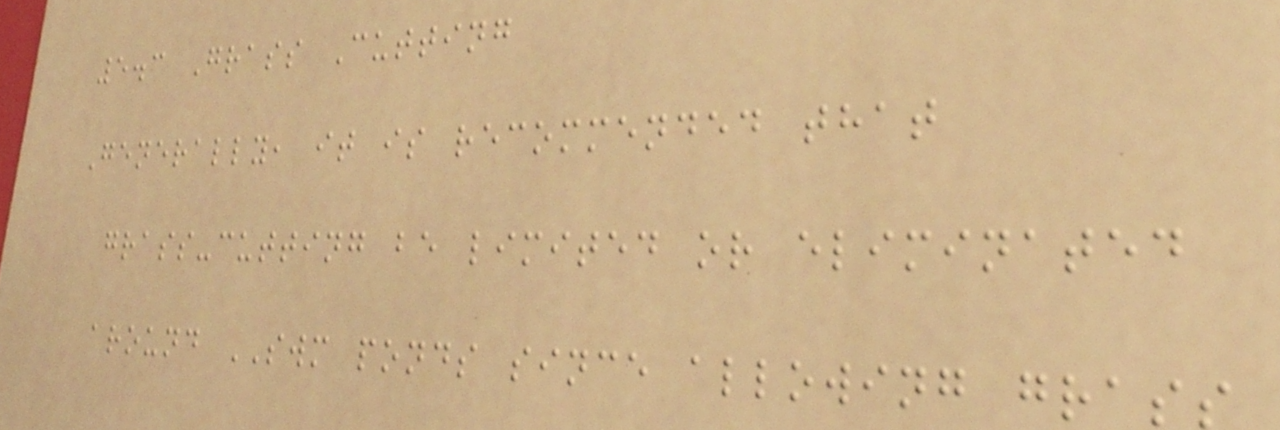5.3 Grass Cutting
Generally, it is recommended that
grass-cutting be limited or eliminated
around SWM ponds since allowing grass
